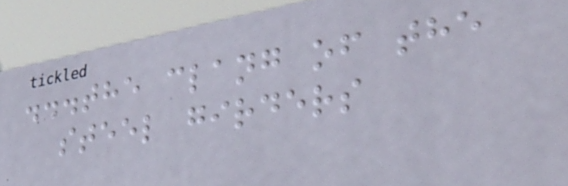...the clang of the
steel girders
